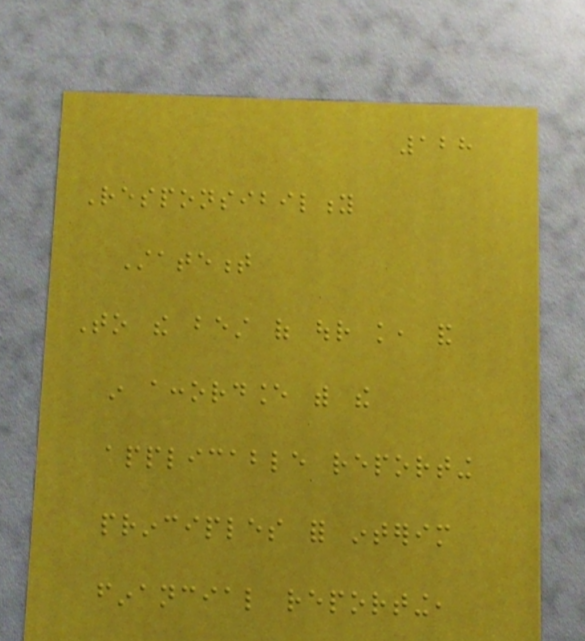128
Responsibility
Statement
To the best of our knowledge, and
in accordance with the
applicable reporting
principles for interim
financial reporting,
